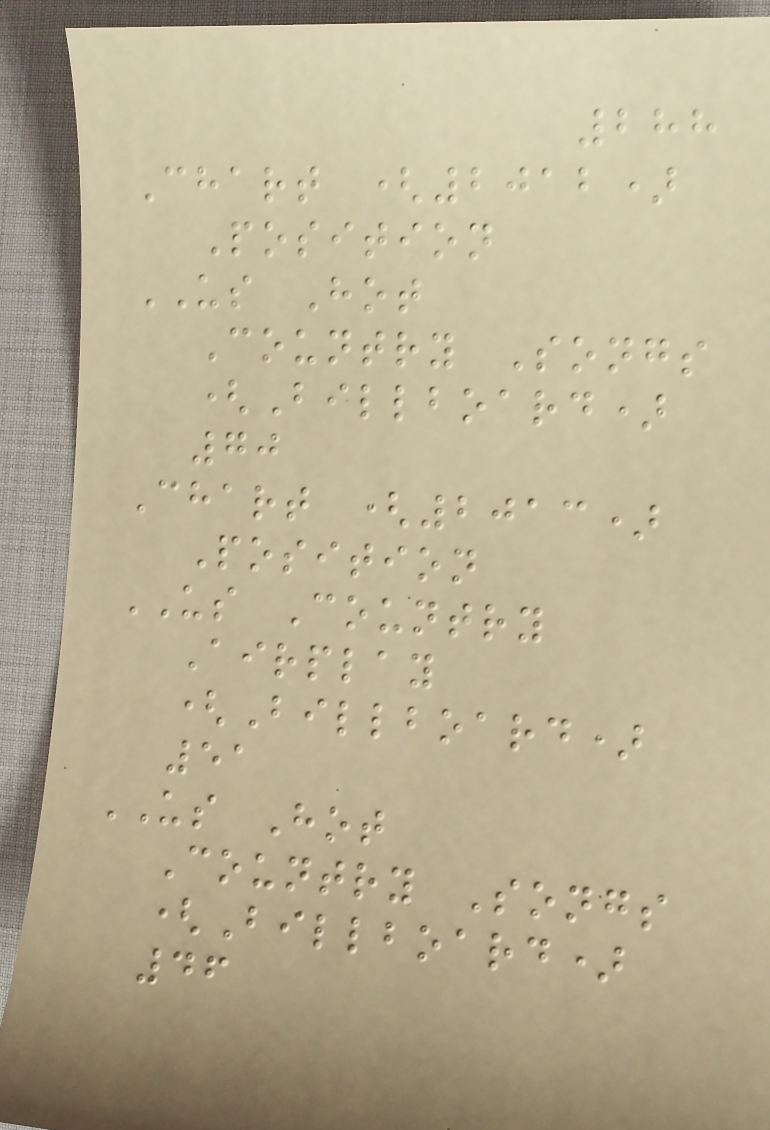288
Chart (2012)
Position
US Hot
Country Songs
(Billboard)
70
Chart (2013)
Position
US Country
Airplay
(Billboard)
51
US Hot
Country Songs
(Billboard)
46
